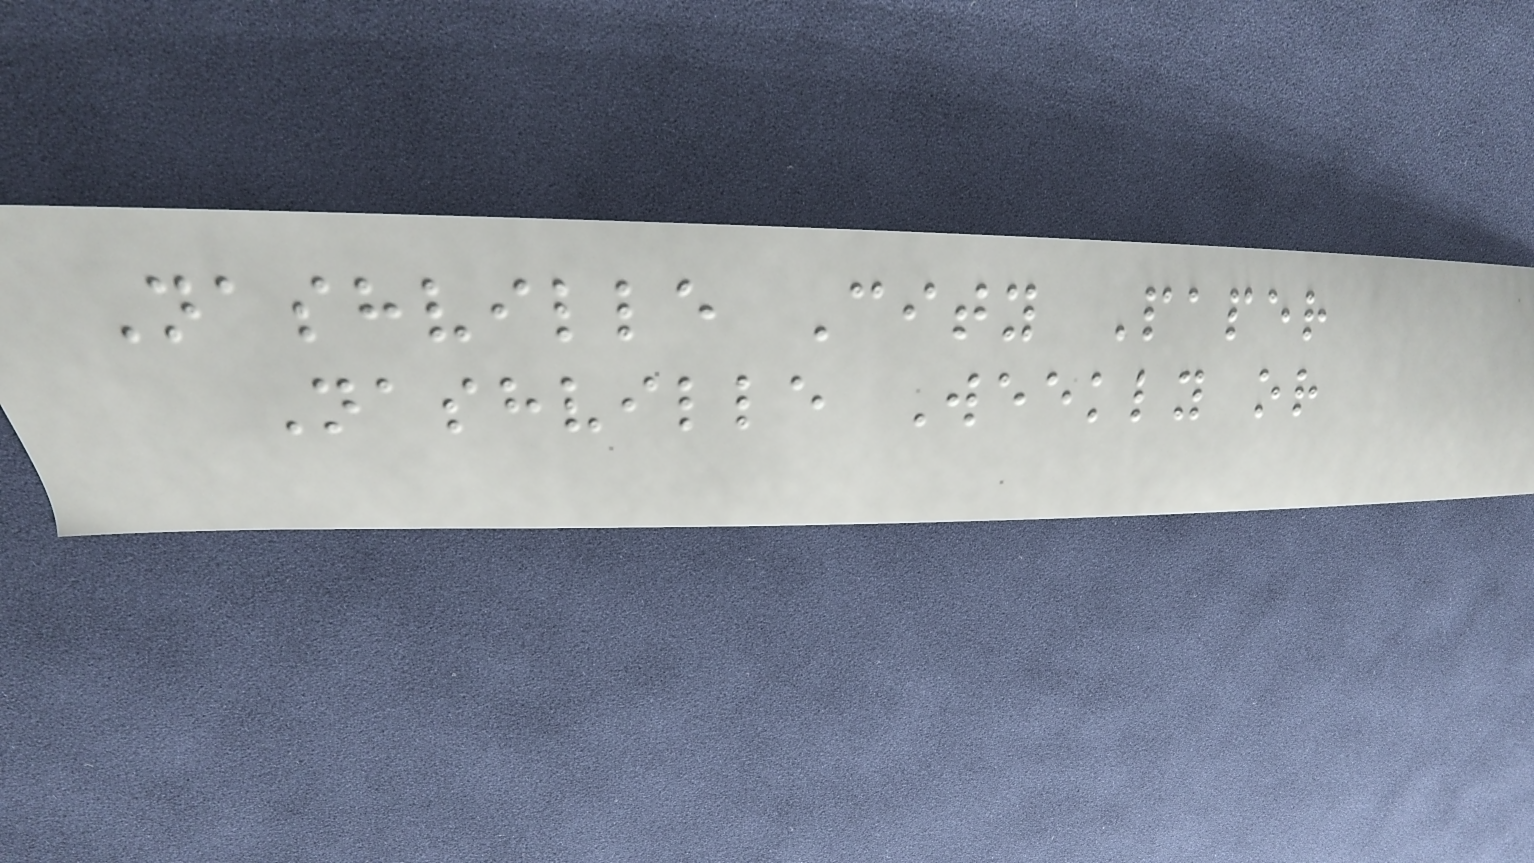Nashville City Paper
Nashville Weekly or
